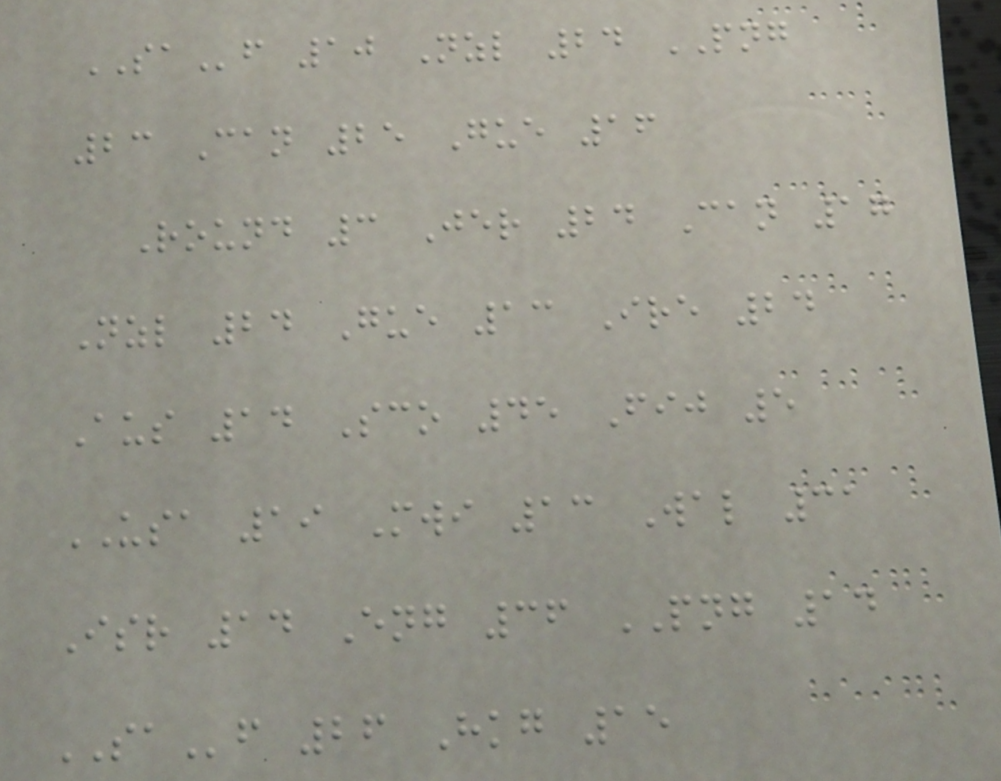SAf 10 Nzl 24 PNG
23 Can 25 Gue 16
Round 3 Jer 24 Can 17
Nzl 24 Gue 13 Ire 24
Aus 14 Sco 45 Fij 5
USA 19 Mwi 13 Wal 31
Isr 14 Eng 36 PNG 14
SAf 26 Hkg 15
